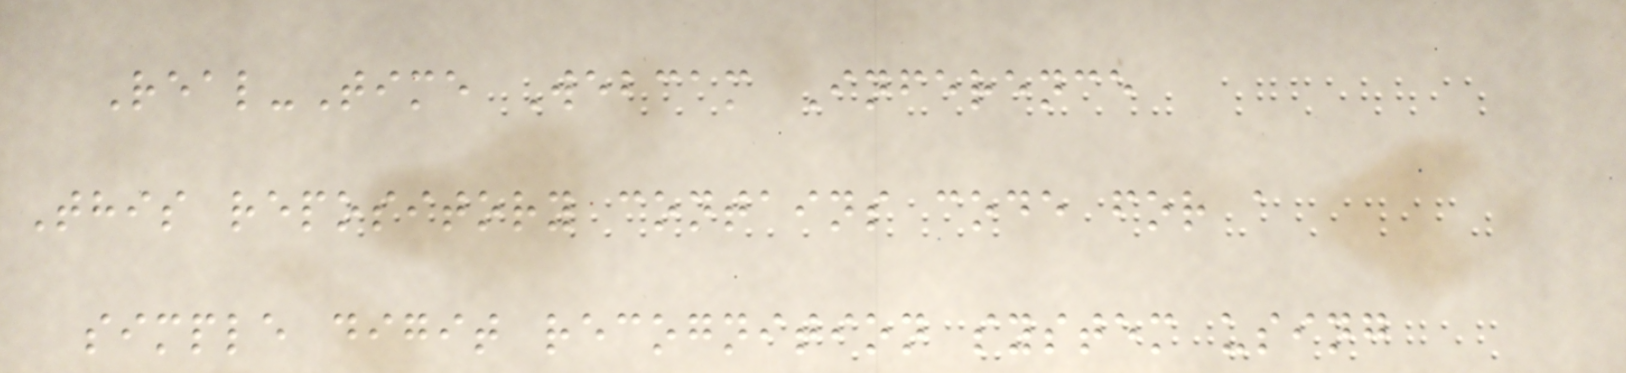Real-Time Webcam Inference
This repository contains code for a
simple digit recognition system using
